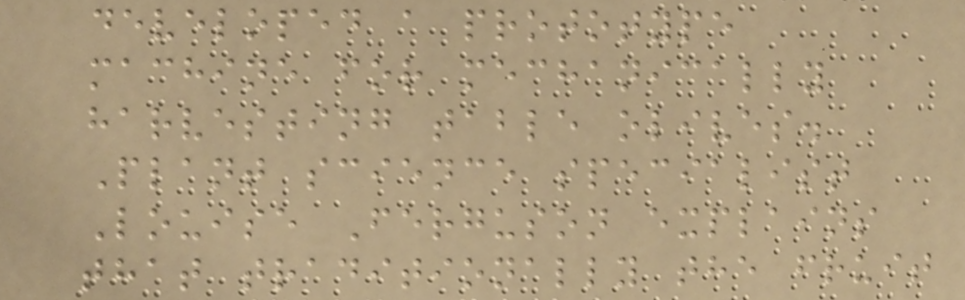developed a prototype
machine for mechanically
harvesting table olives.
Plant science specialist
Louise Ferguson explains
that traditionally the fruit
